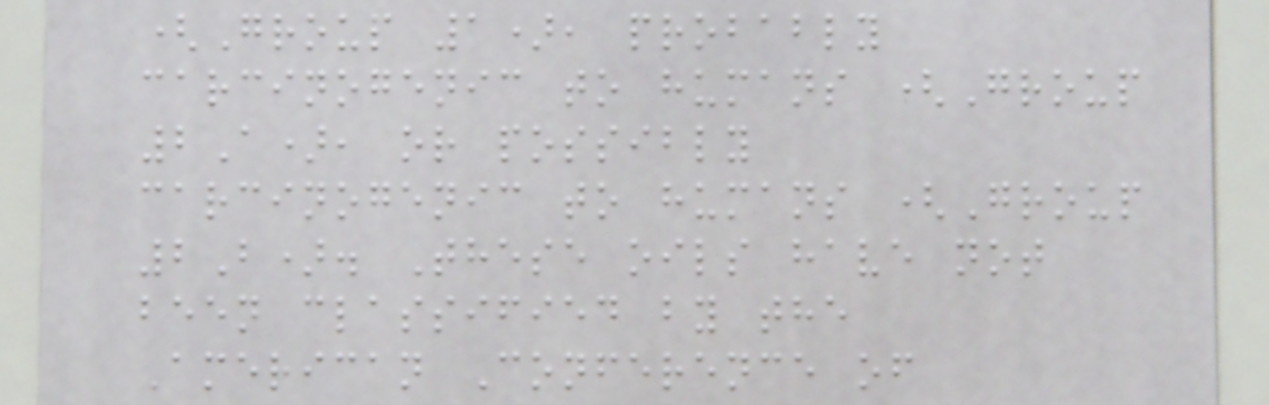(Group 1), probably
carcinogenic to humans (Group
2A), or possibly
carcinogenic to humans (Group
2B). These oils have not
been classified by the
American Conference of
